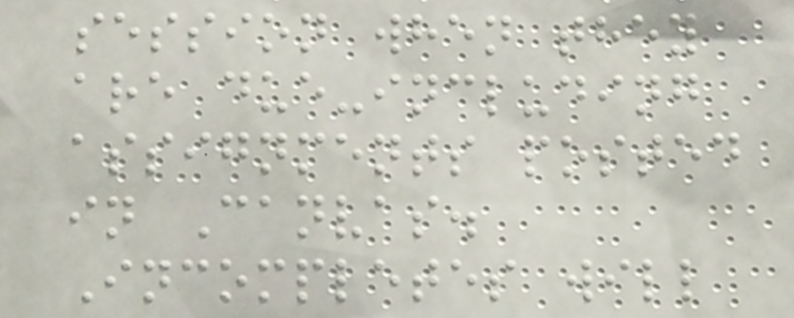session when they
are due-including
assignments posted
in Canvas.
Incompletes will
